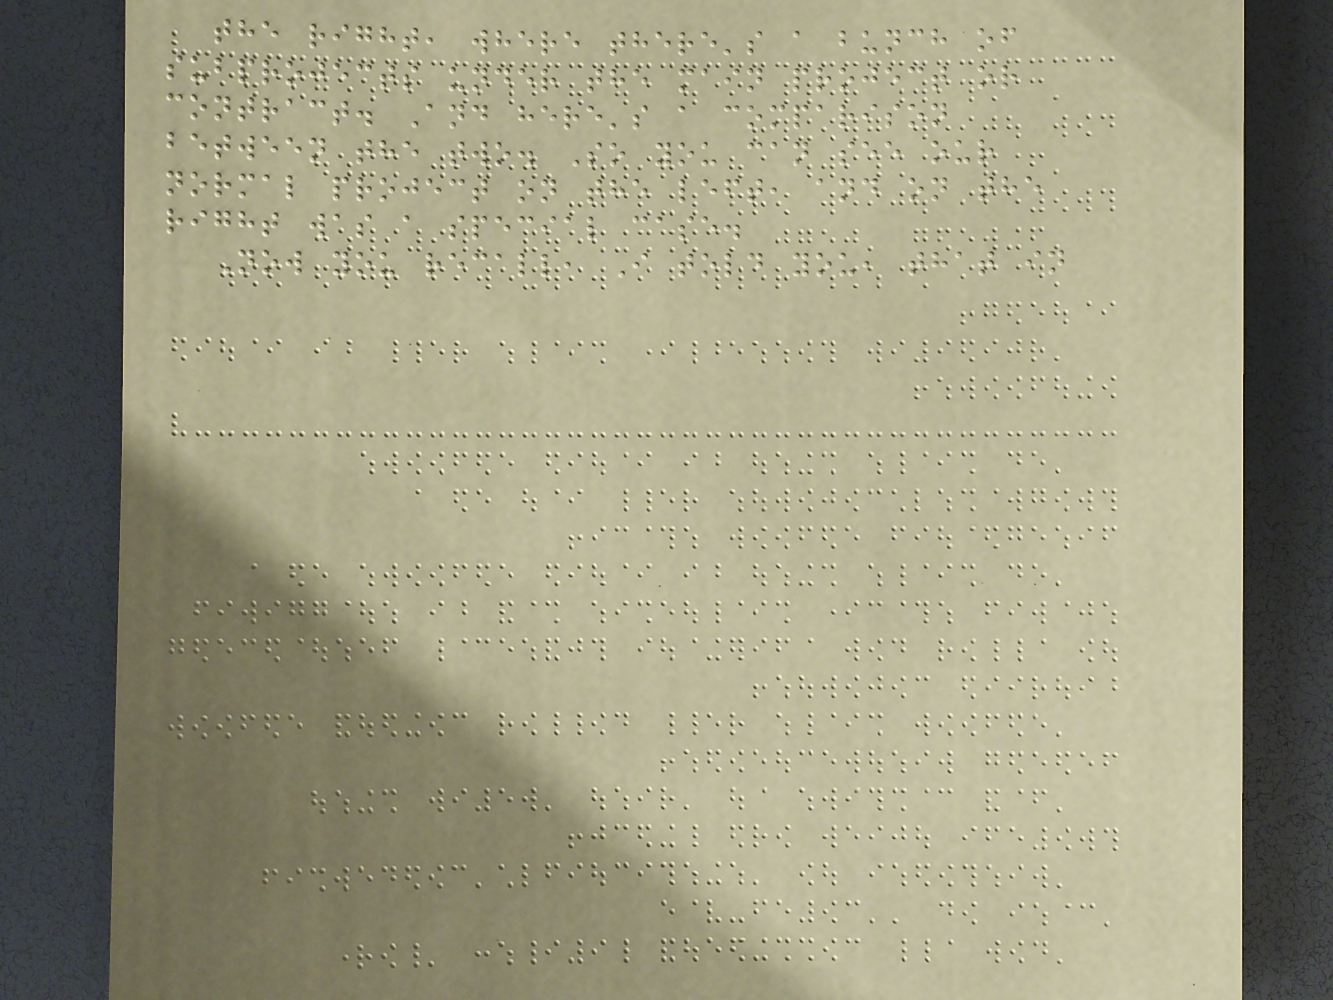the right, where there's a bunch of
subprojects under the main project or
contract. And here's a comparison
between the two. So you can see our
normal project on the left, and on the
right was a special case.
Now you recall, I told you, that in
